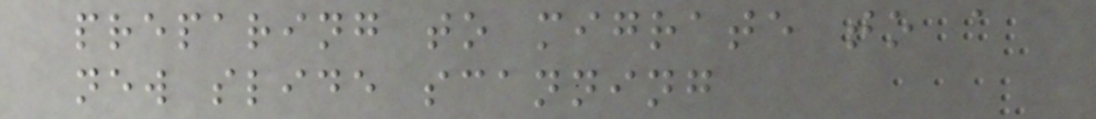preparing to migrate to a
new slide scanning
